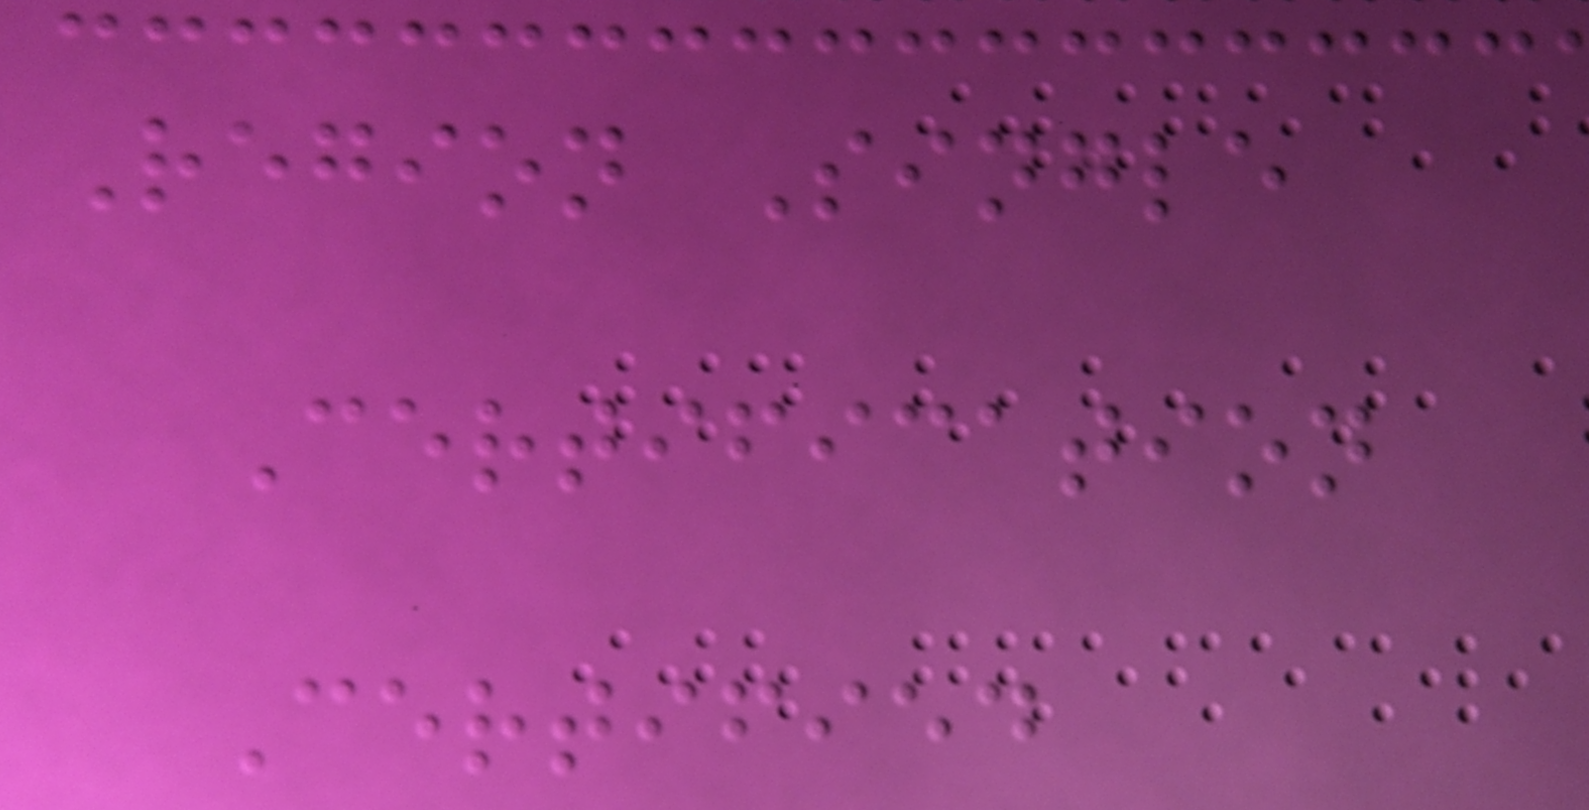Region Single
Certification
Certified
